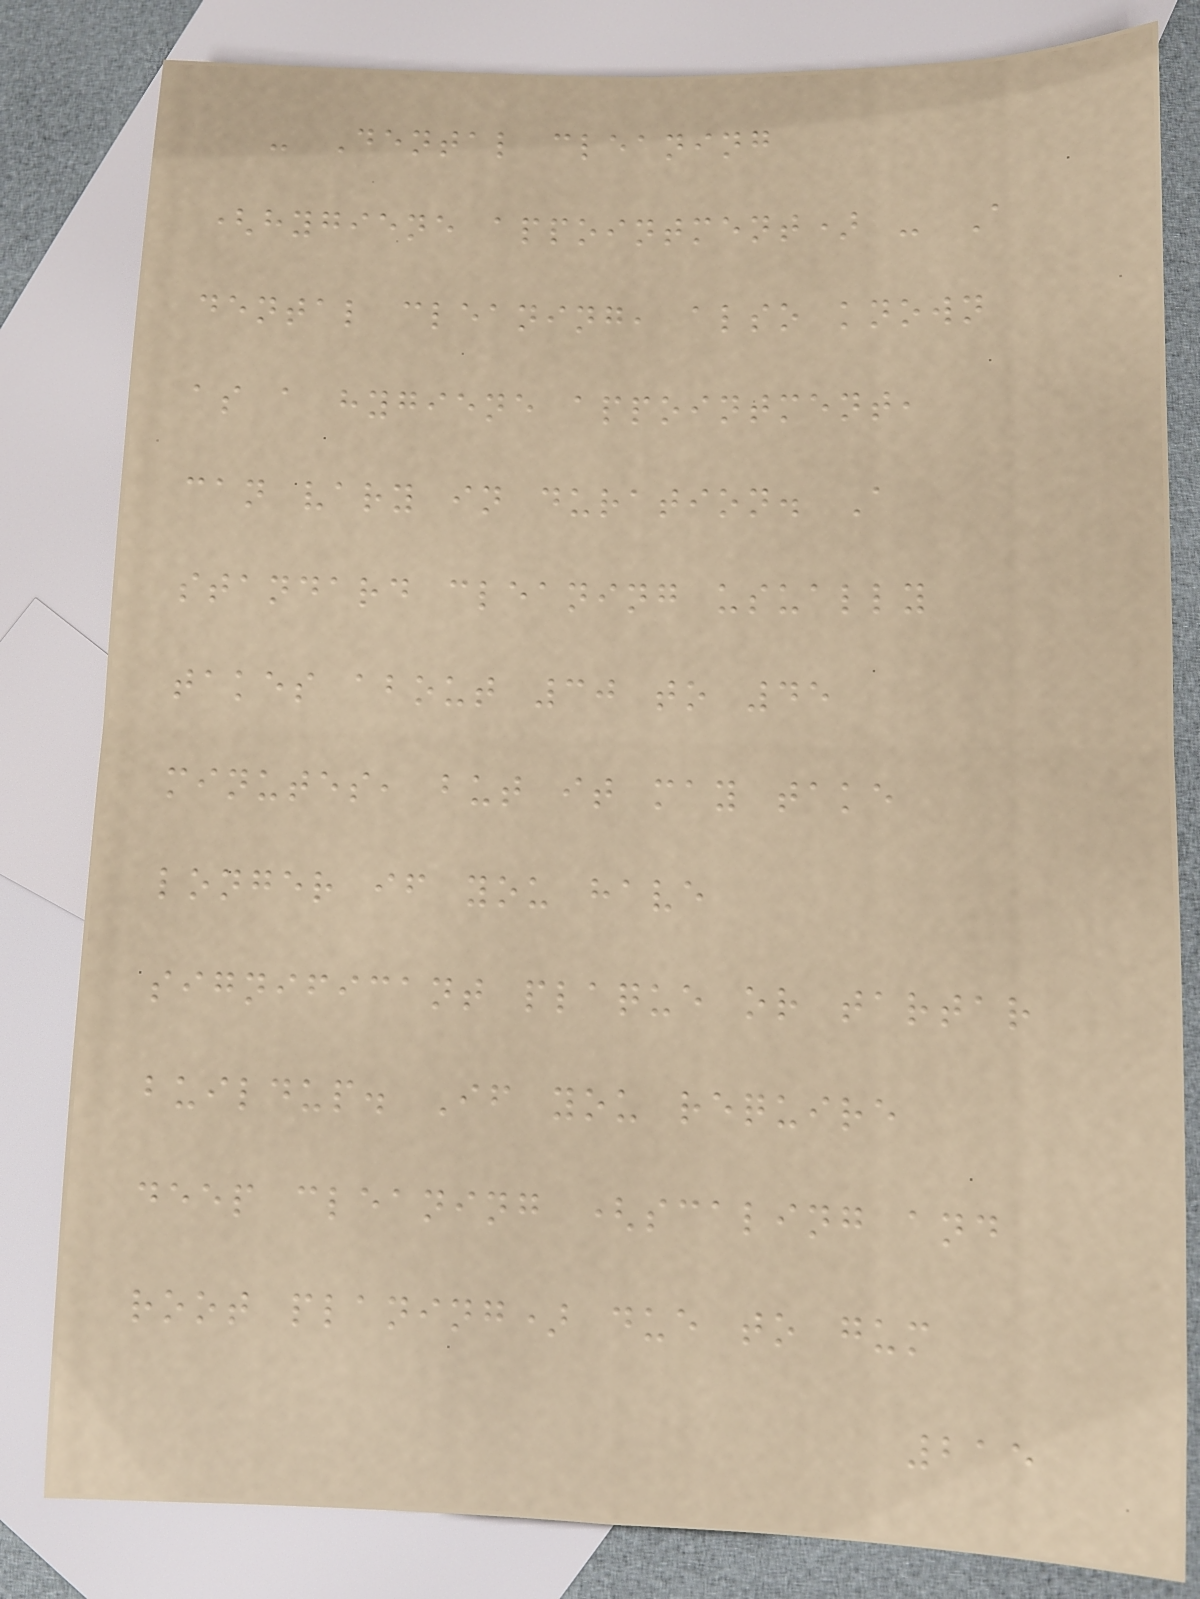- Dental cleaning
(hygiene appointment) - A
dental cleaning, also known
as a hygiene appointment,
can vary in duration. A
standard cleaning usually
takes about 30 to 45
minutes, but it may take
longer if you have
significant plaque or tartar
buildup. If you require
deep cleaning (scaling and
root planing) due to gum
215
